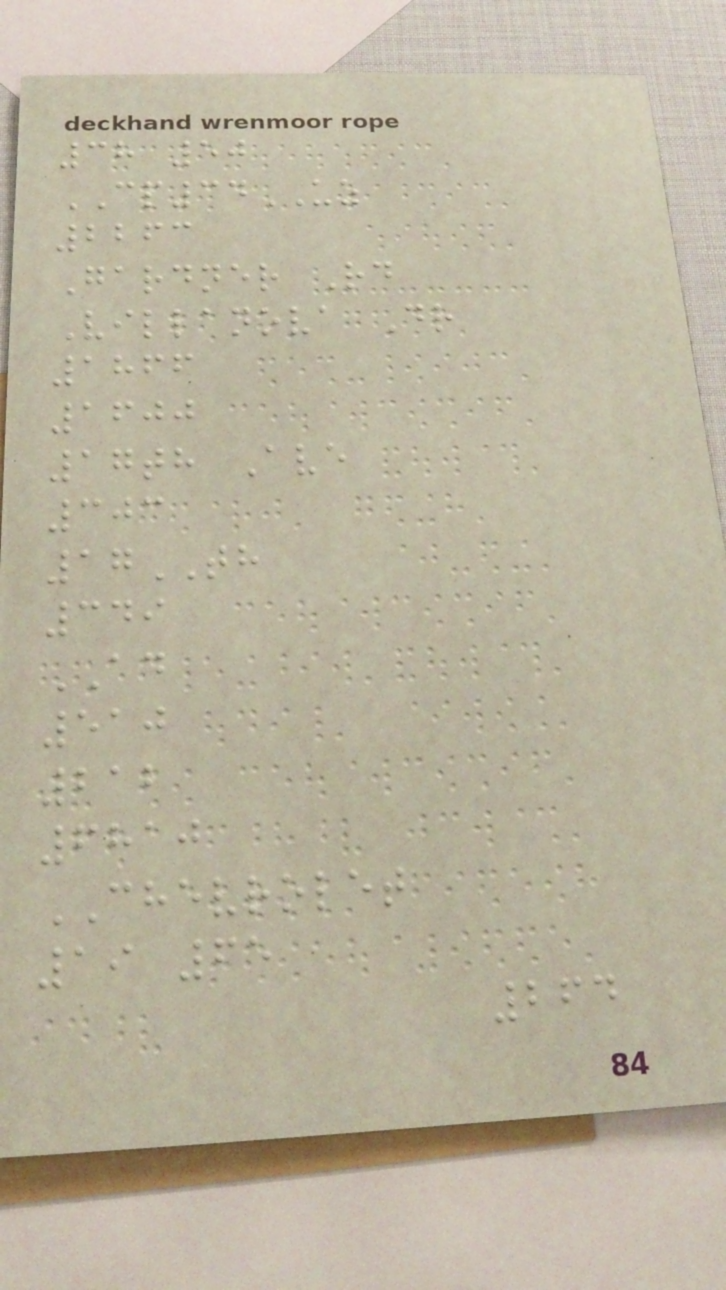38 50
CP34UZ
2263
Gardner Rd
Villanova Dr
1866
1600
17th Ave
303
17TH
349
AD
510
212
6810
CHEVROLET
19 65
264
